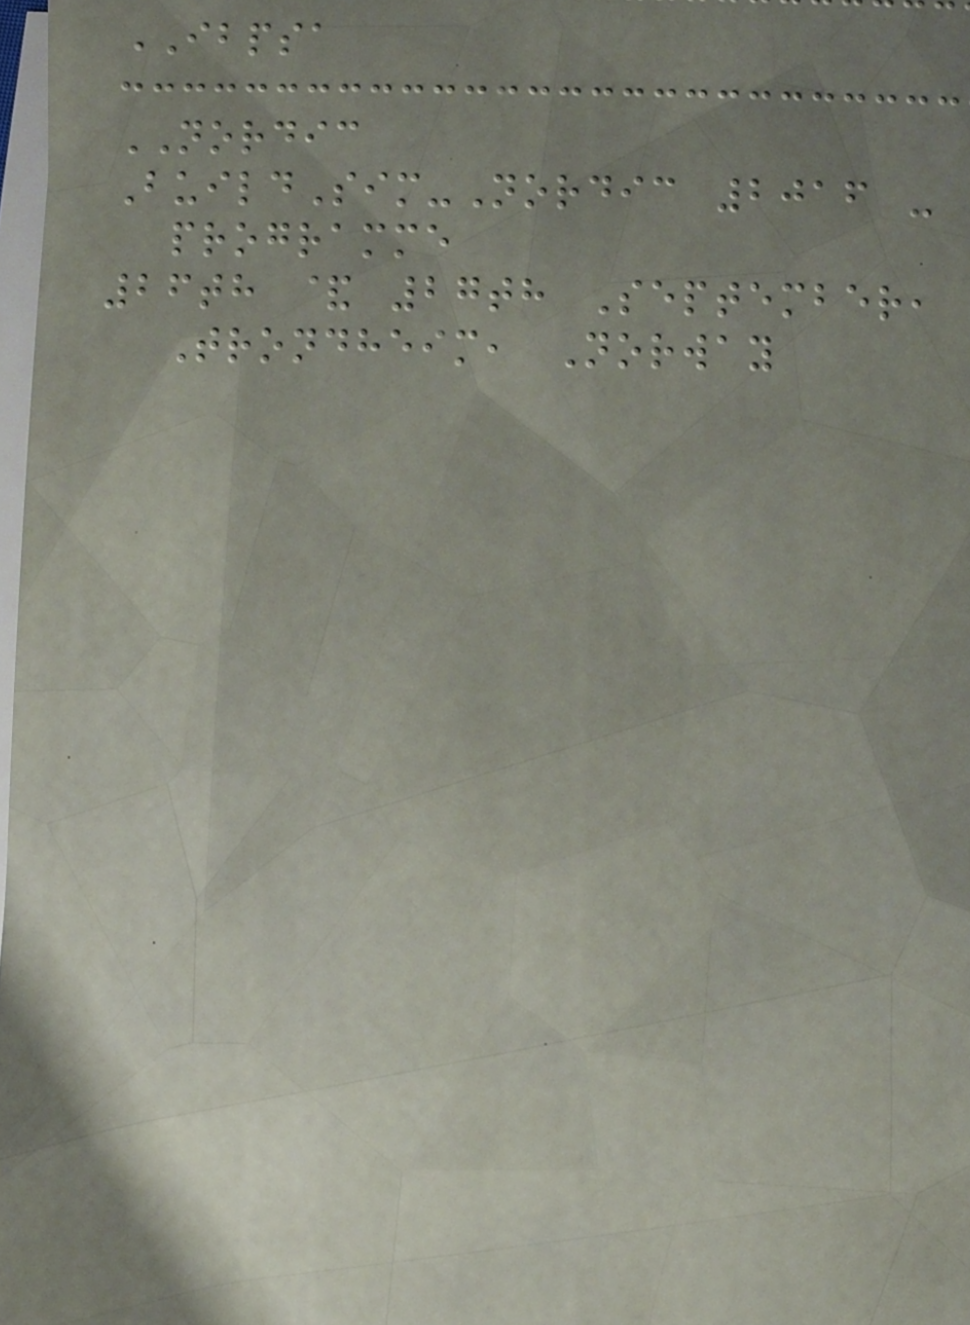IBPSA
NORDIC
BuildSim-Nordic 2016 -
programme
26th & 27th September,
Trondheim, Norway
